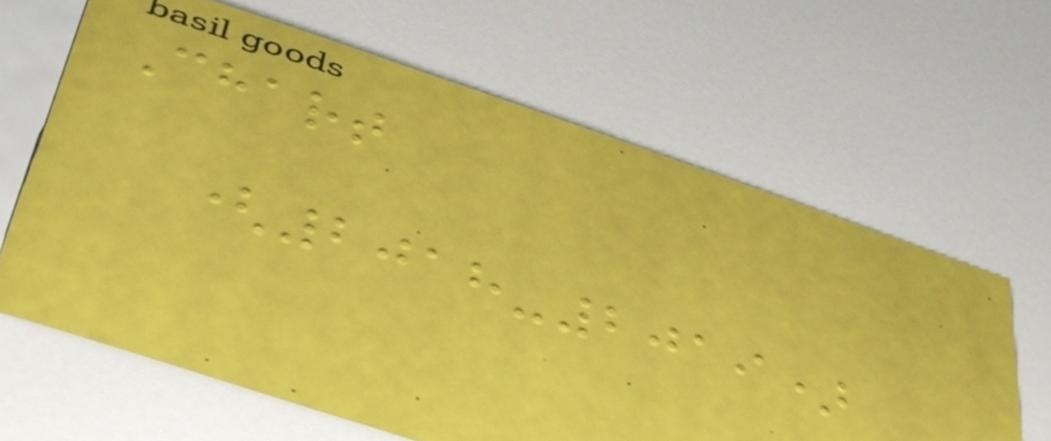Chart
(2018-2019)
